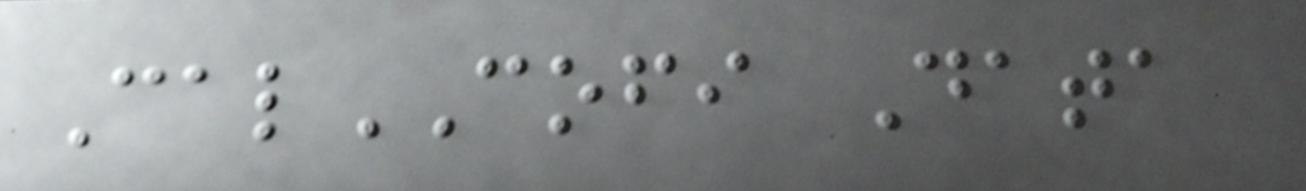CalCOFI Data
